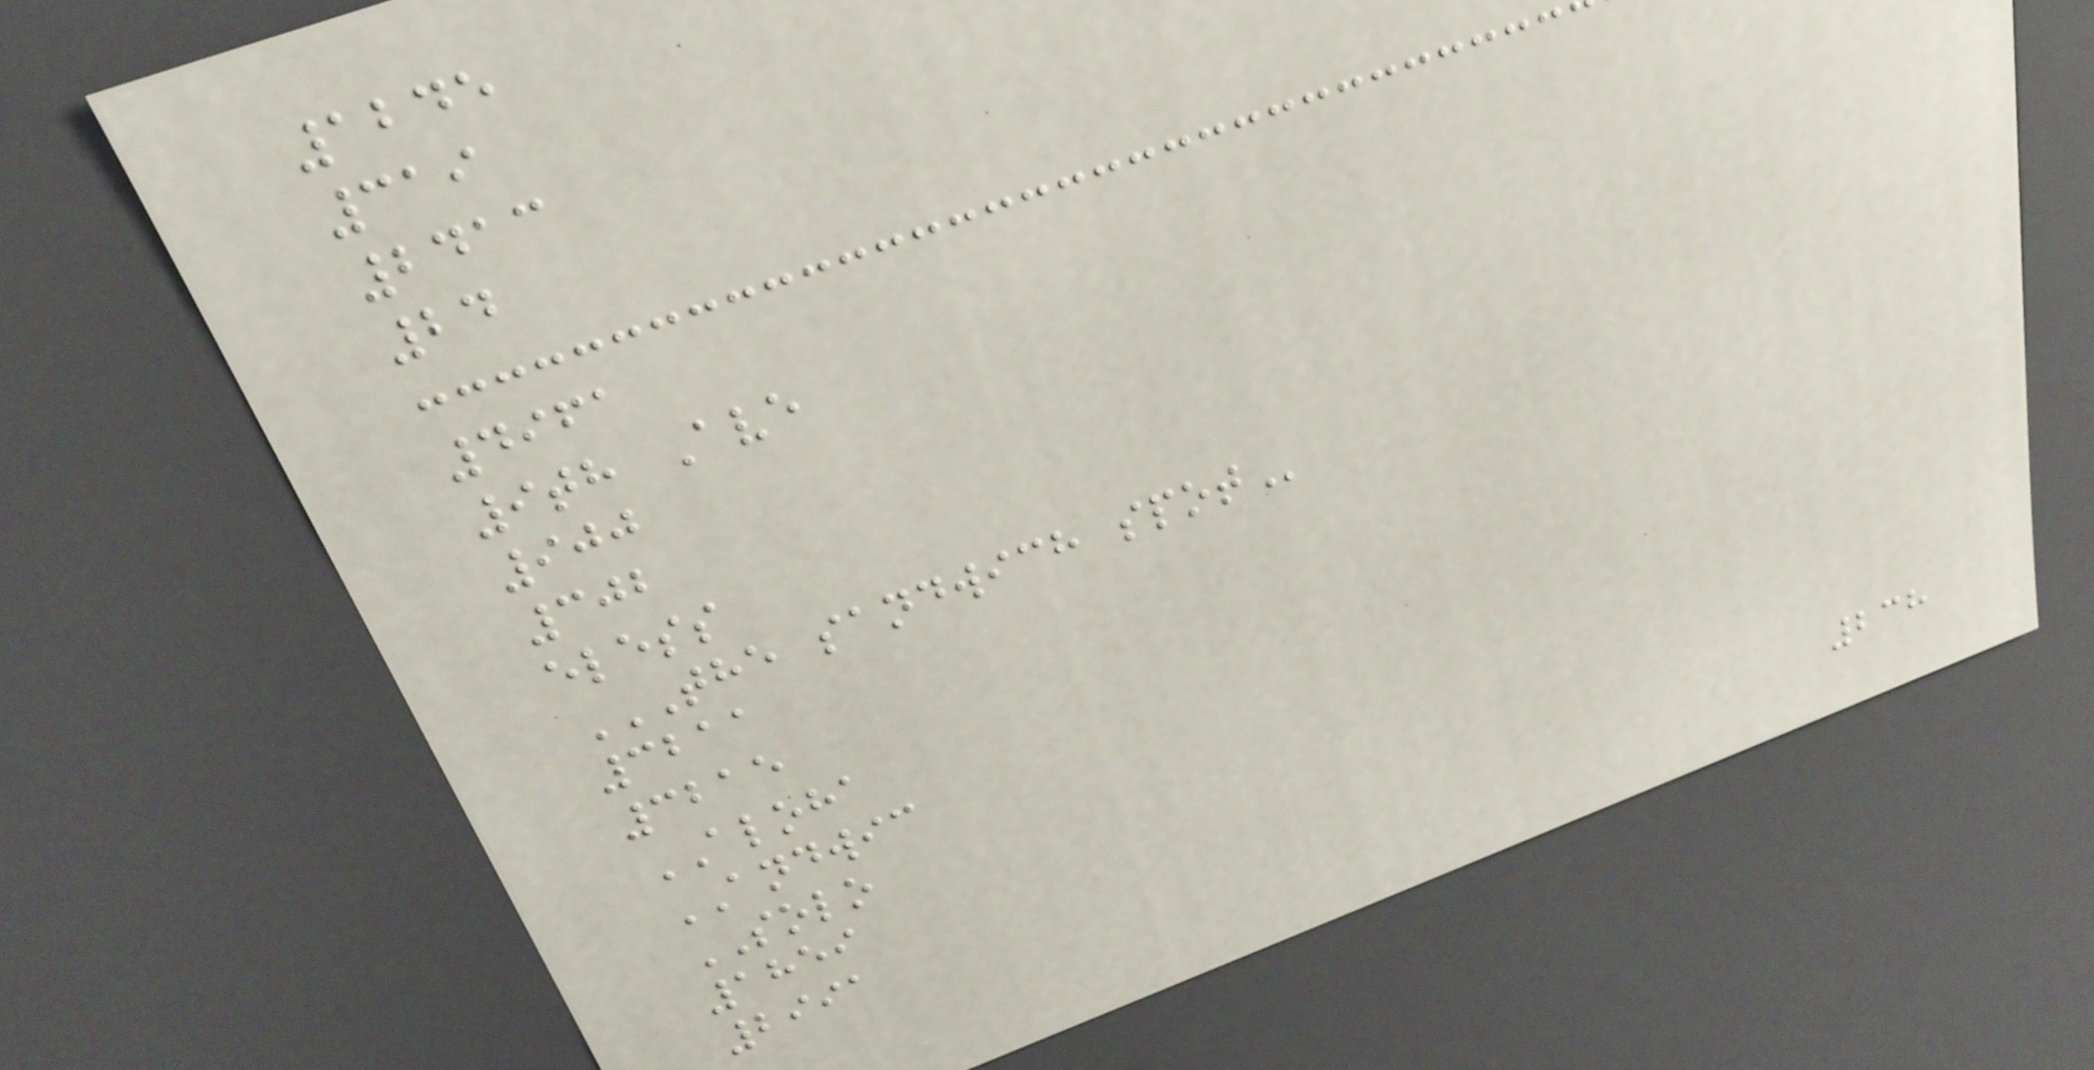1245
319
2413
24
4961
9th Ave
900
302
eless
THE SANDWICH SPOT
3211
3215
ALOHA
ANDWIC
SOLO
1859
2991
238
